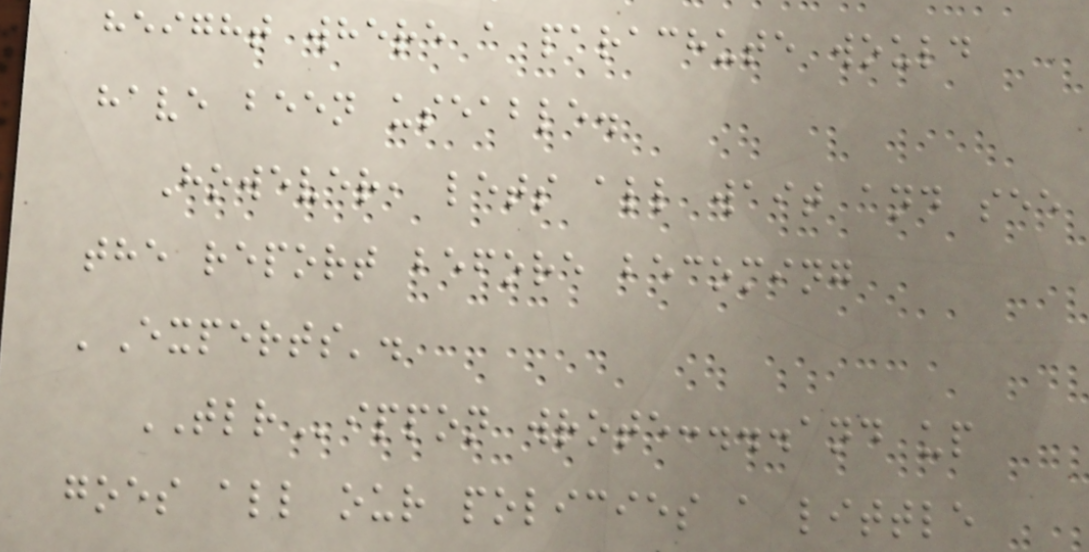height where a parachute would
have been useable.
However, lets all wait and see
the report before becoming
'Experts'.
TLRippon wrote:...and up
goes all our policies a little
